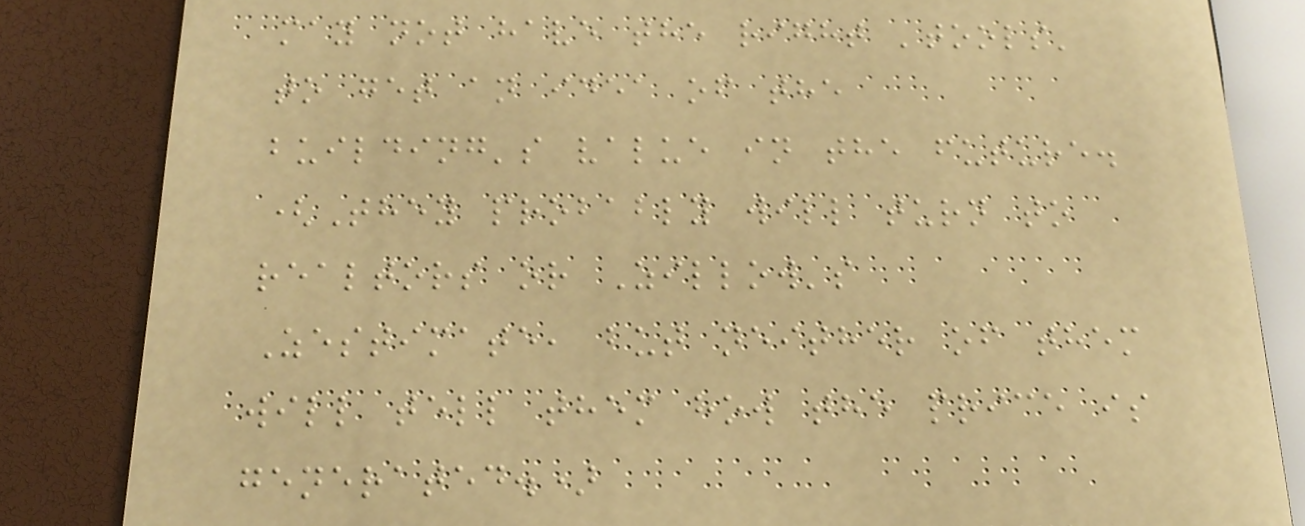may not have the right 'tools'
to get an idea of the
building's value in the future.
(They probably will turn to
realtors or Zillow's
Zestimate, but neither of them
will tell them how the price is
generated.)
